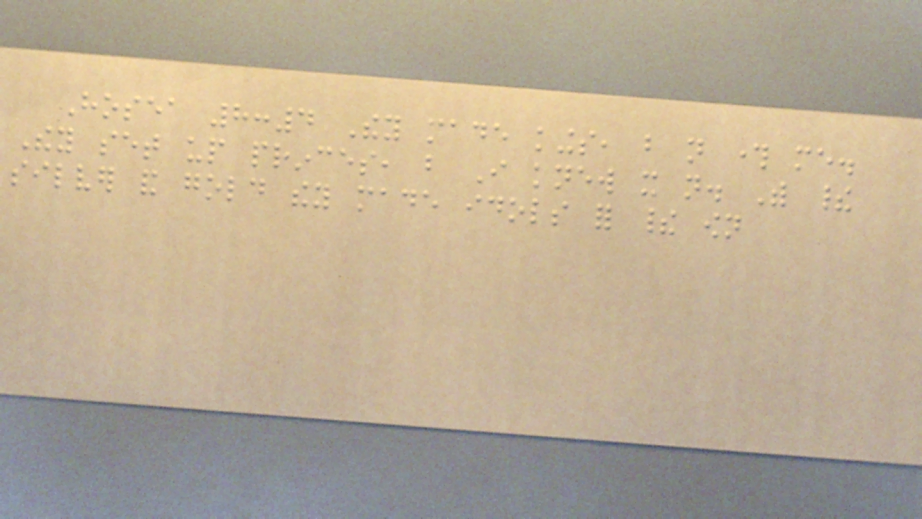Hosea 8:4 They made kings, but not through me.
They set up princes, but I knew it not. With their
silver and gold they made idols for their own
